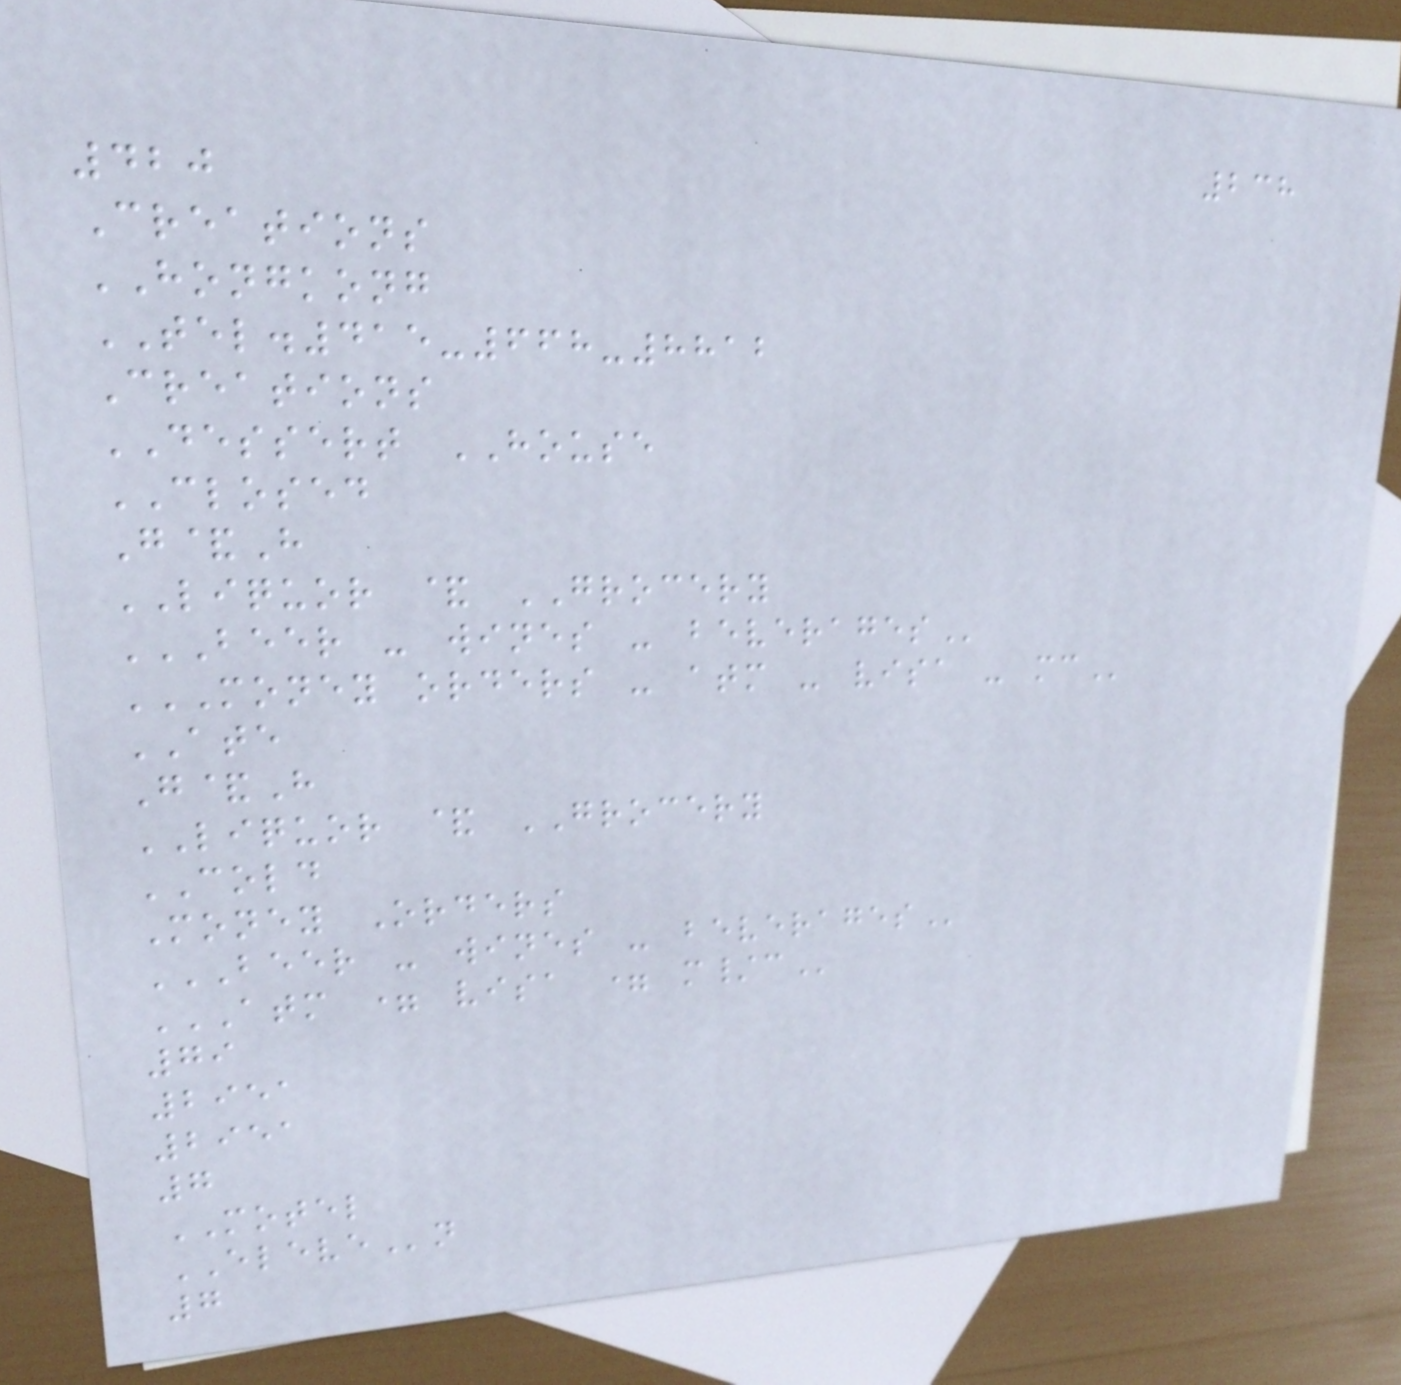238
420
Creations
HONGKONG
TEL.415-668-8812
Creations
DESSERT HOUSE
CLOSED
G&H
LIQUOR & GROCERY
BEER - WINES - BEVERAGES
MONEY ORDERS - ATM - VISA - MC
ATE
G&H
LIQUOR & GROCERY
COLD
Money Orders
BEER - WINES - BEVERAGES
ATM = VISA = M/C
79
2951
2951
7
MOTEL
ELEVEn
7
